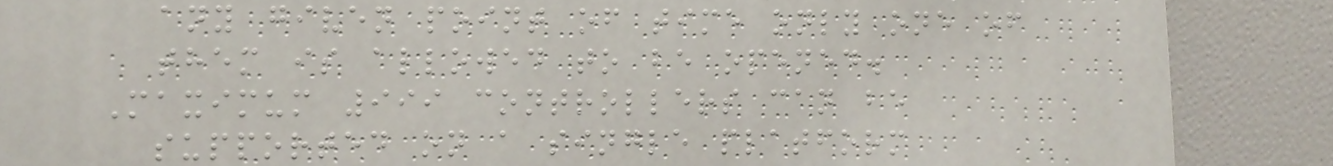any given point of time only one of
them is allowed to be opened.
Maximum 999 controllers can be
supported on a single platform
